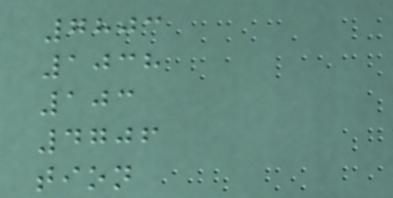7803
1038
103
4706
tion
